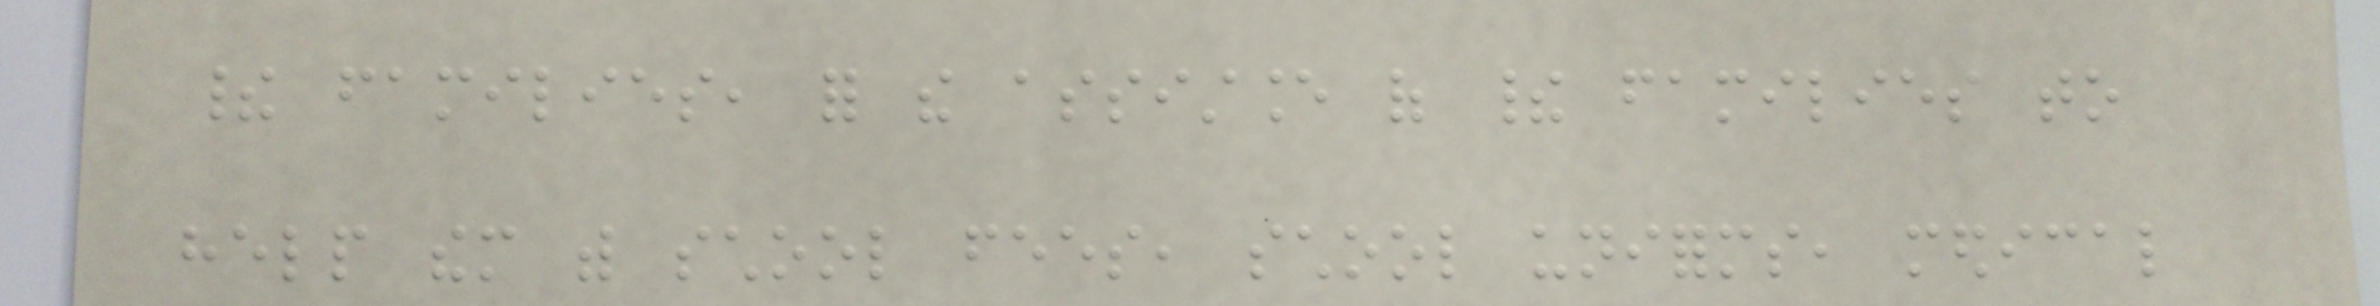their families, for the assistance of their families to
help them with school fees, school uniforms, medical
